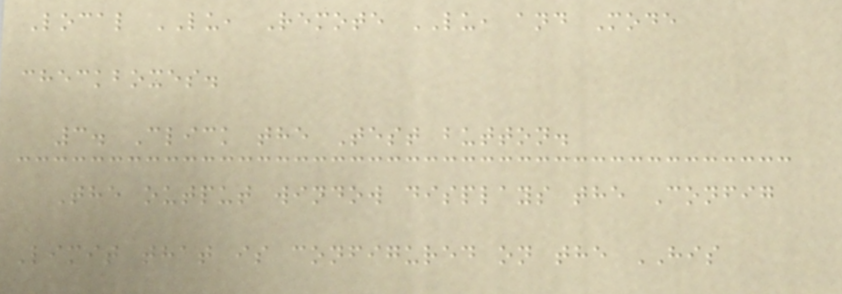Local LU, Remote LU, and Mode
checkboxes.
3. Click the Test button.
The output window displays the Config
Limit that is configured on the HIS
